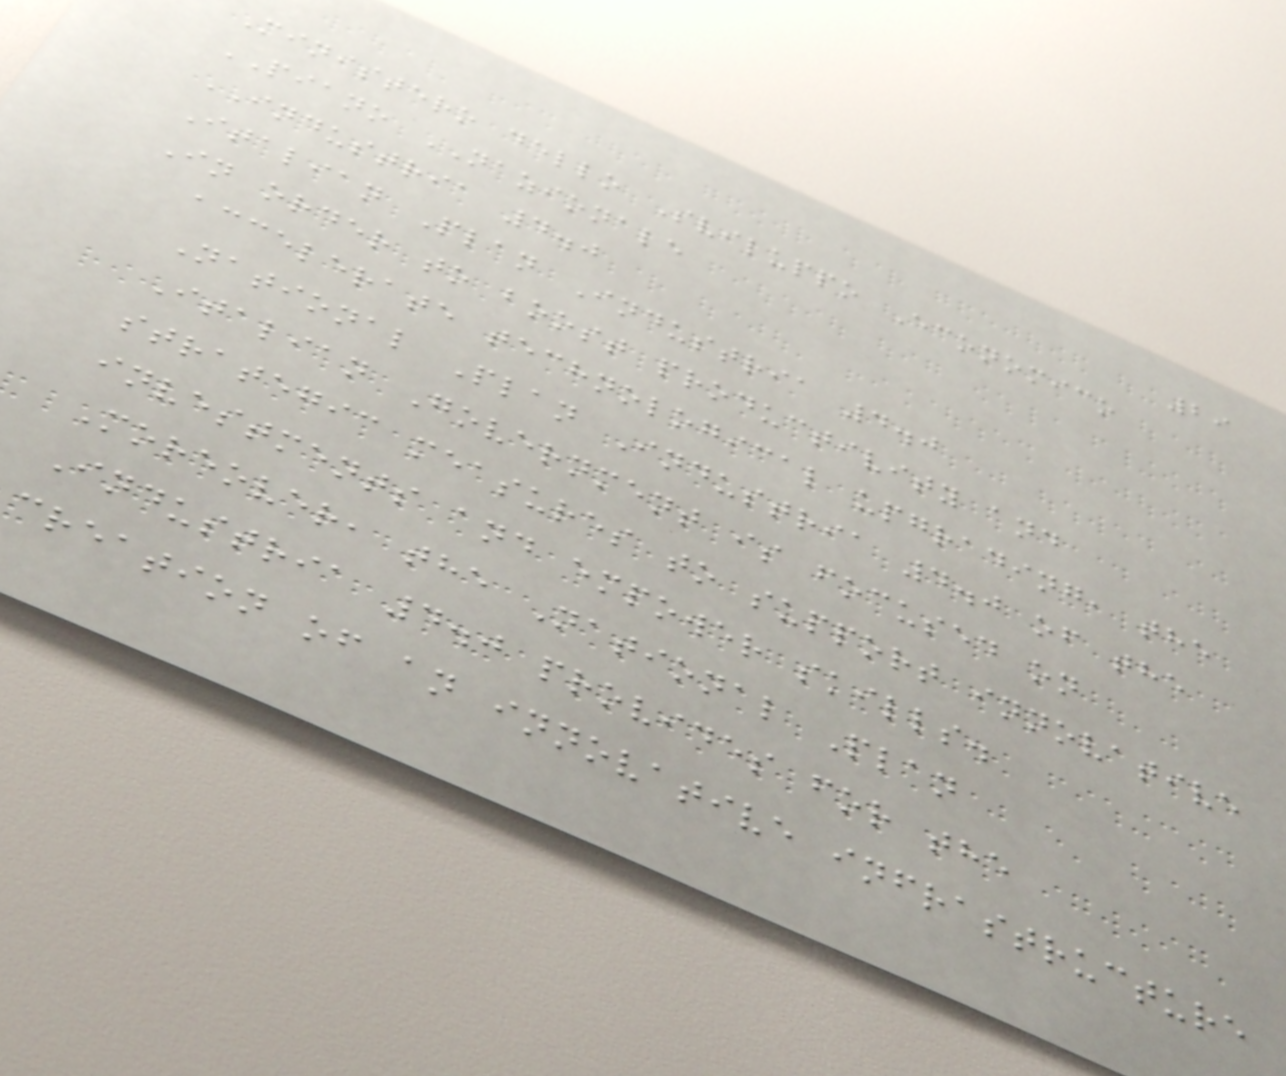29
Ministero dello Sviluppo Economico
PIANO NAZIONALE
INDUSTRIA 4.0
Italian Plan Industria 4.0
In order to boost productivity and
accelerate technological upgrading, the
National Plan Industria 4.0 of the
Italian Government is focused on
strategic measures to support innovative
investments and empower skills.
Moreover, the National Plan
Industria 4.0 provides for the
creation of an innovative infrastructure
